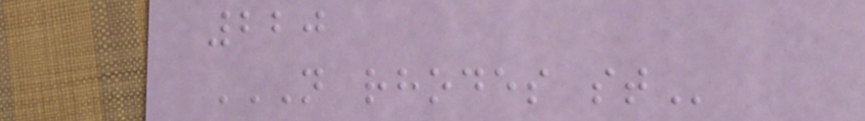220
N RHODES ST
